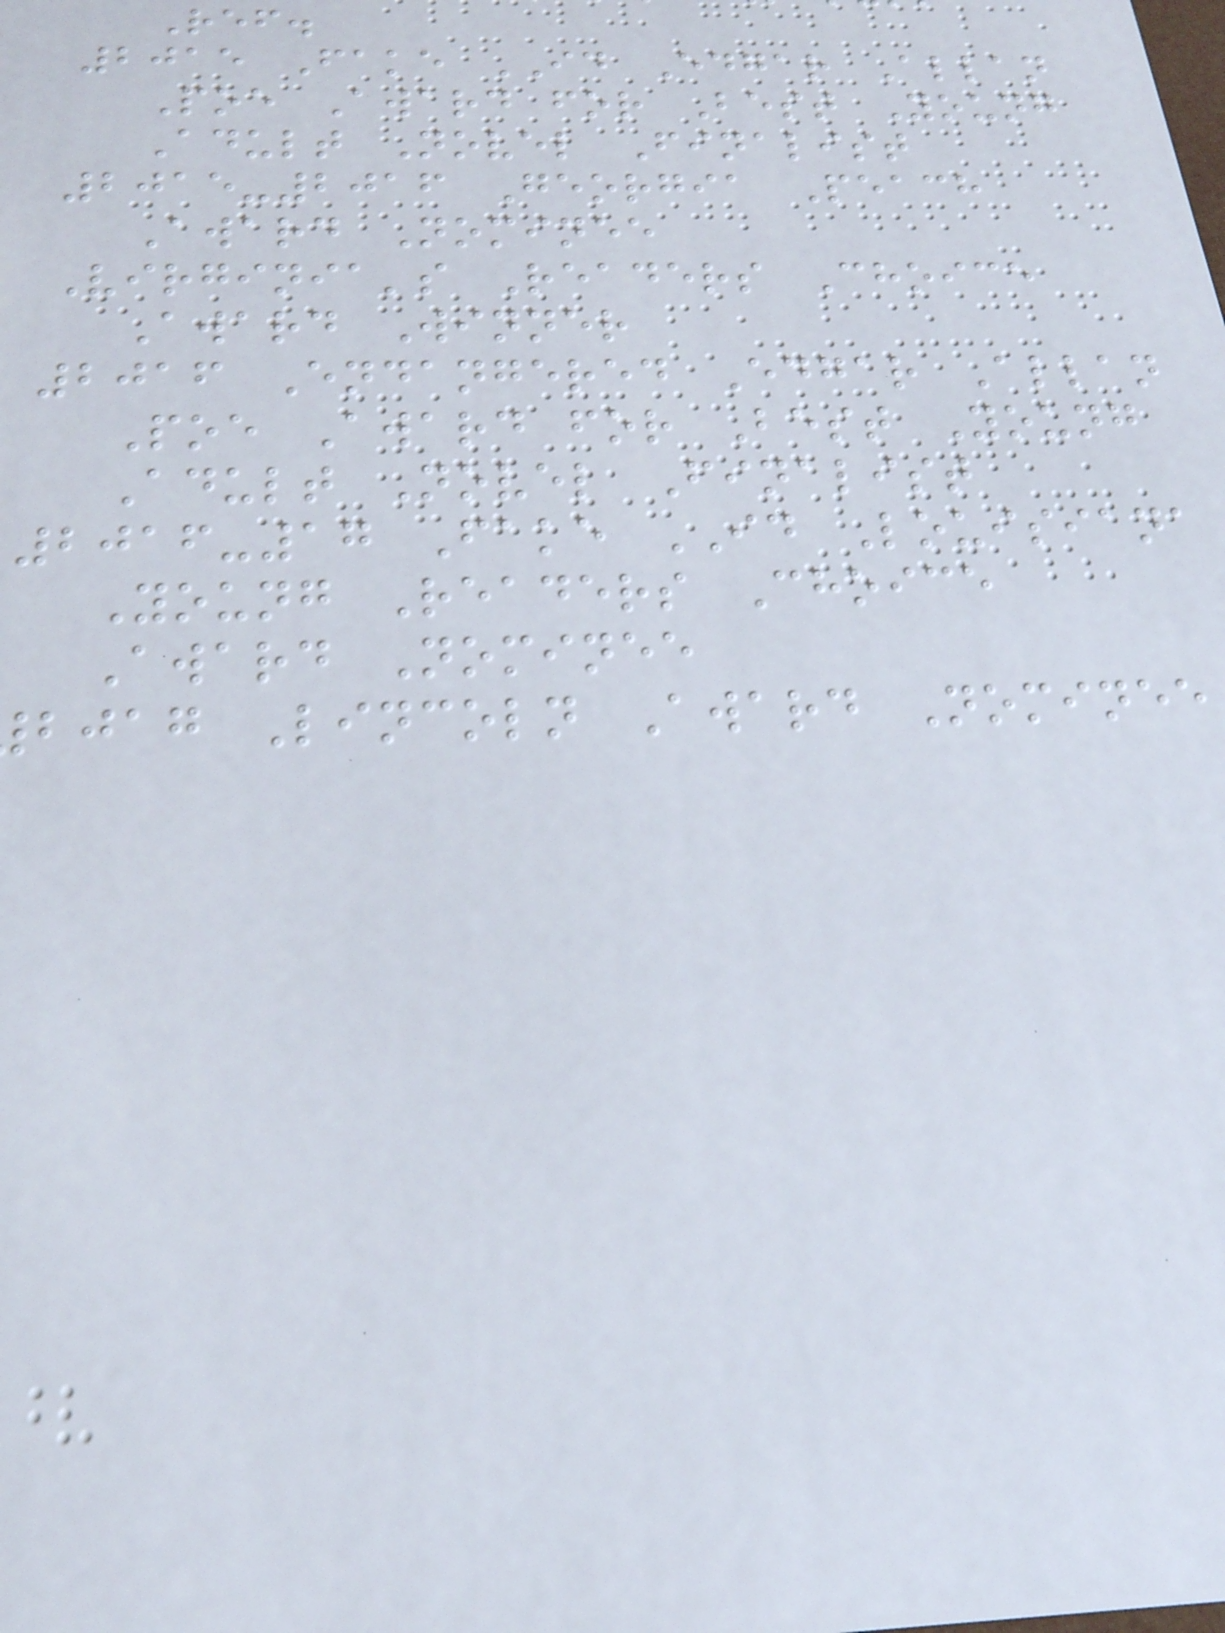Ref.
2015 Fake ID Edgar Allan
Poe Award for Best Young
Adult Novel Finalist
2015-2016 Georgia Peach
Award Nominee
Virginia's Readers Choice
Award Winner
2016 Endangered Edgar Allan
Poe Award for Best Young
Adult Novel Finalist
2016-17 Fake ID Louisiana
Young Readers Choice
Award Nominee
bjag Lincoln Award Nominee
